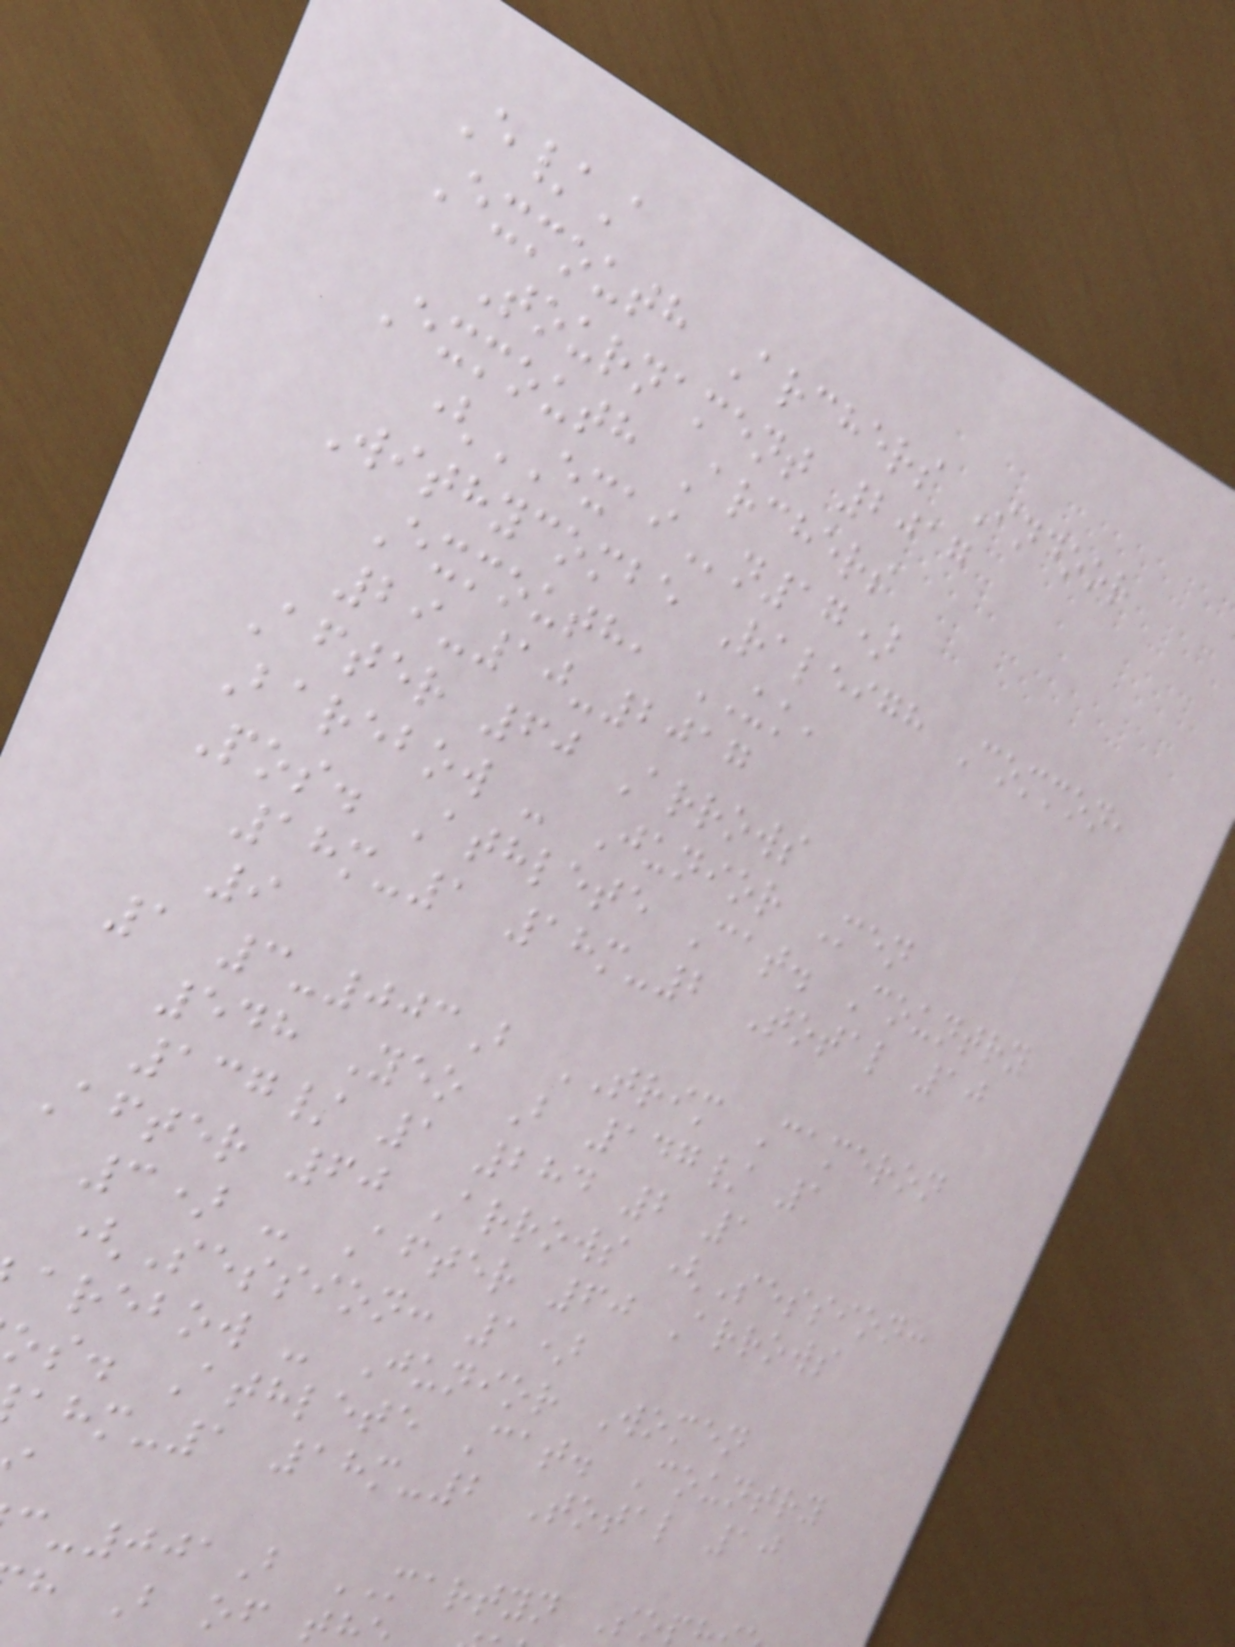E/A
Exmouth Archers Indoor
Tournament 2017
Exmouth Archers
(EXAIn17)
Withycombe Raleigh Common,
Exmouth, UK,
29-10-2017
After 60 Arrows
Barebow - Junior Men
Pos. Athlete Cat. Country
18m-1 18m-2 Total 10
9
1 3-003B TRIM Cameron
548 Yeo B 147/ 1
137/ 1 284 2 1
After 60 Arrows (Session:
3) - After 60 Arrows
(Session: 1)
arebow - Junior Women
os. Athlete Cat. Country
m-1 18m-2 Total 10
-001B MARTYN So
h B of t
